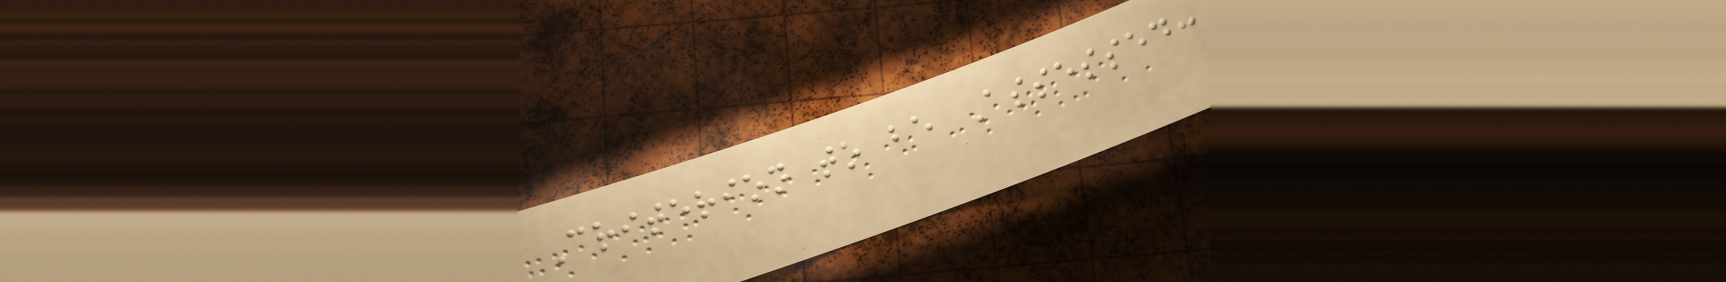Criterion to be Assessed:
